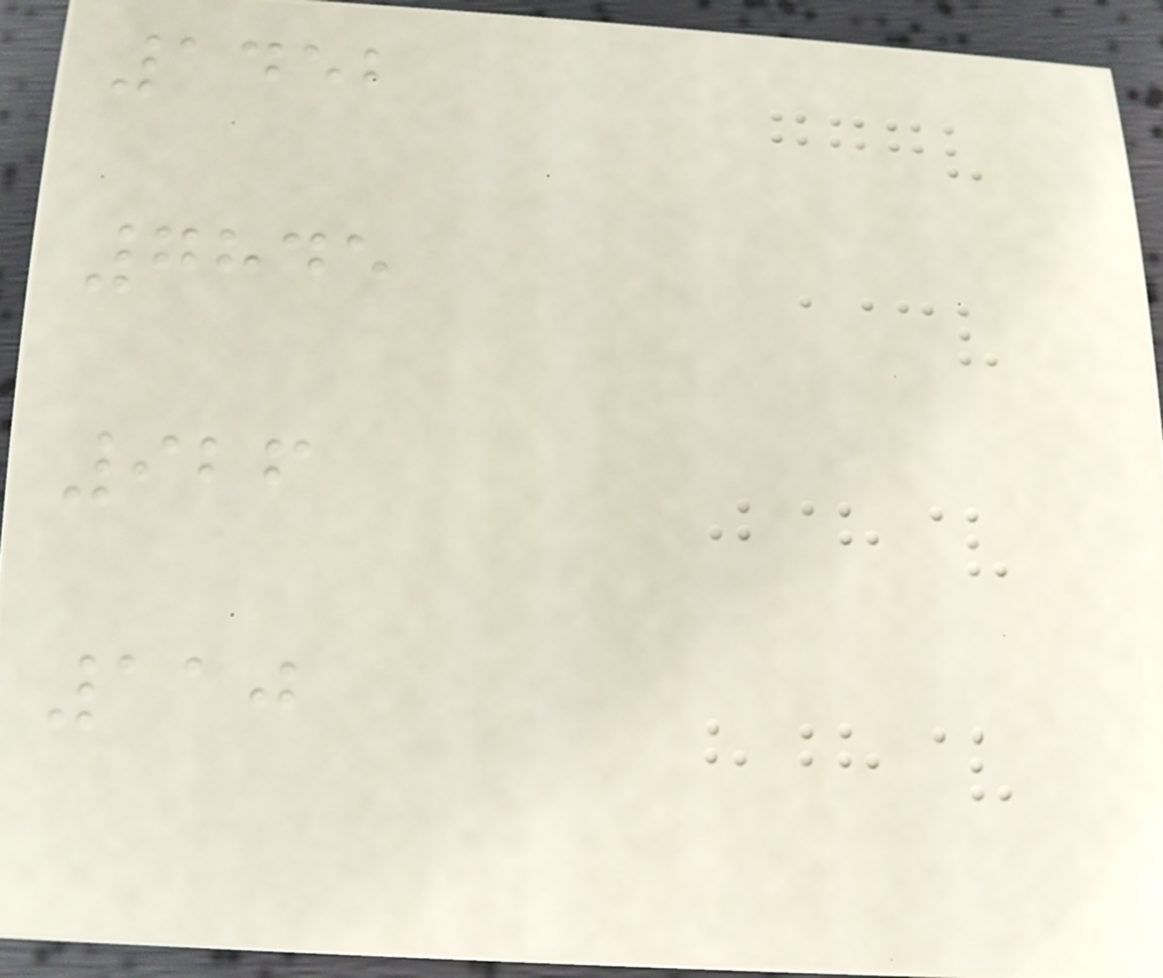1452
7845
926
110
